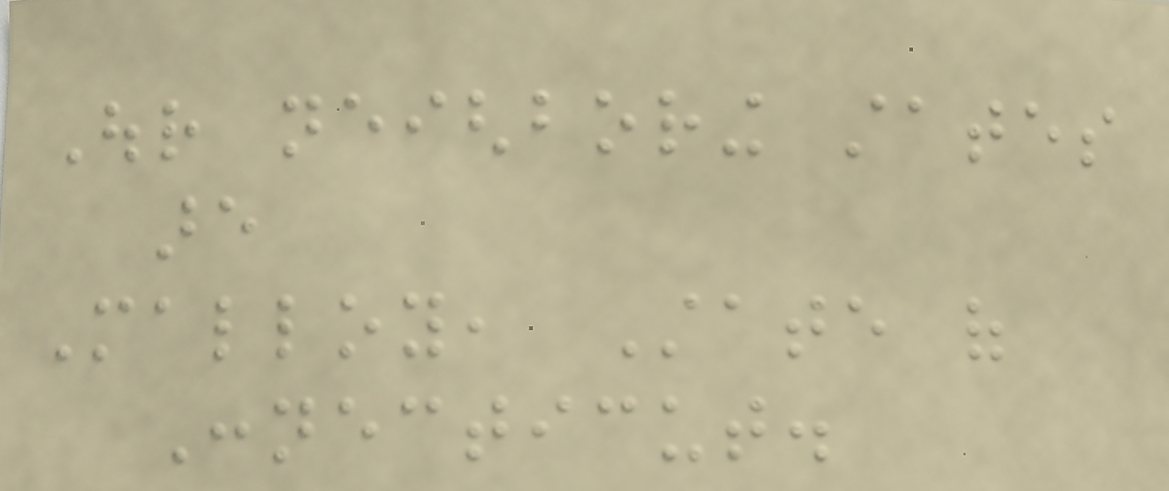Our neighboring states
are
Malloy, State of
Connecticut.
